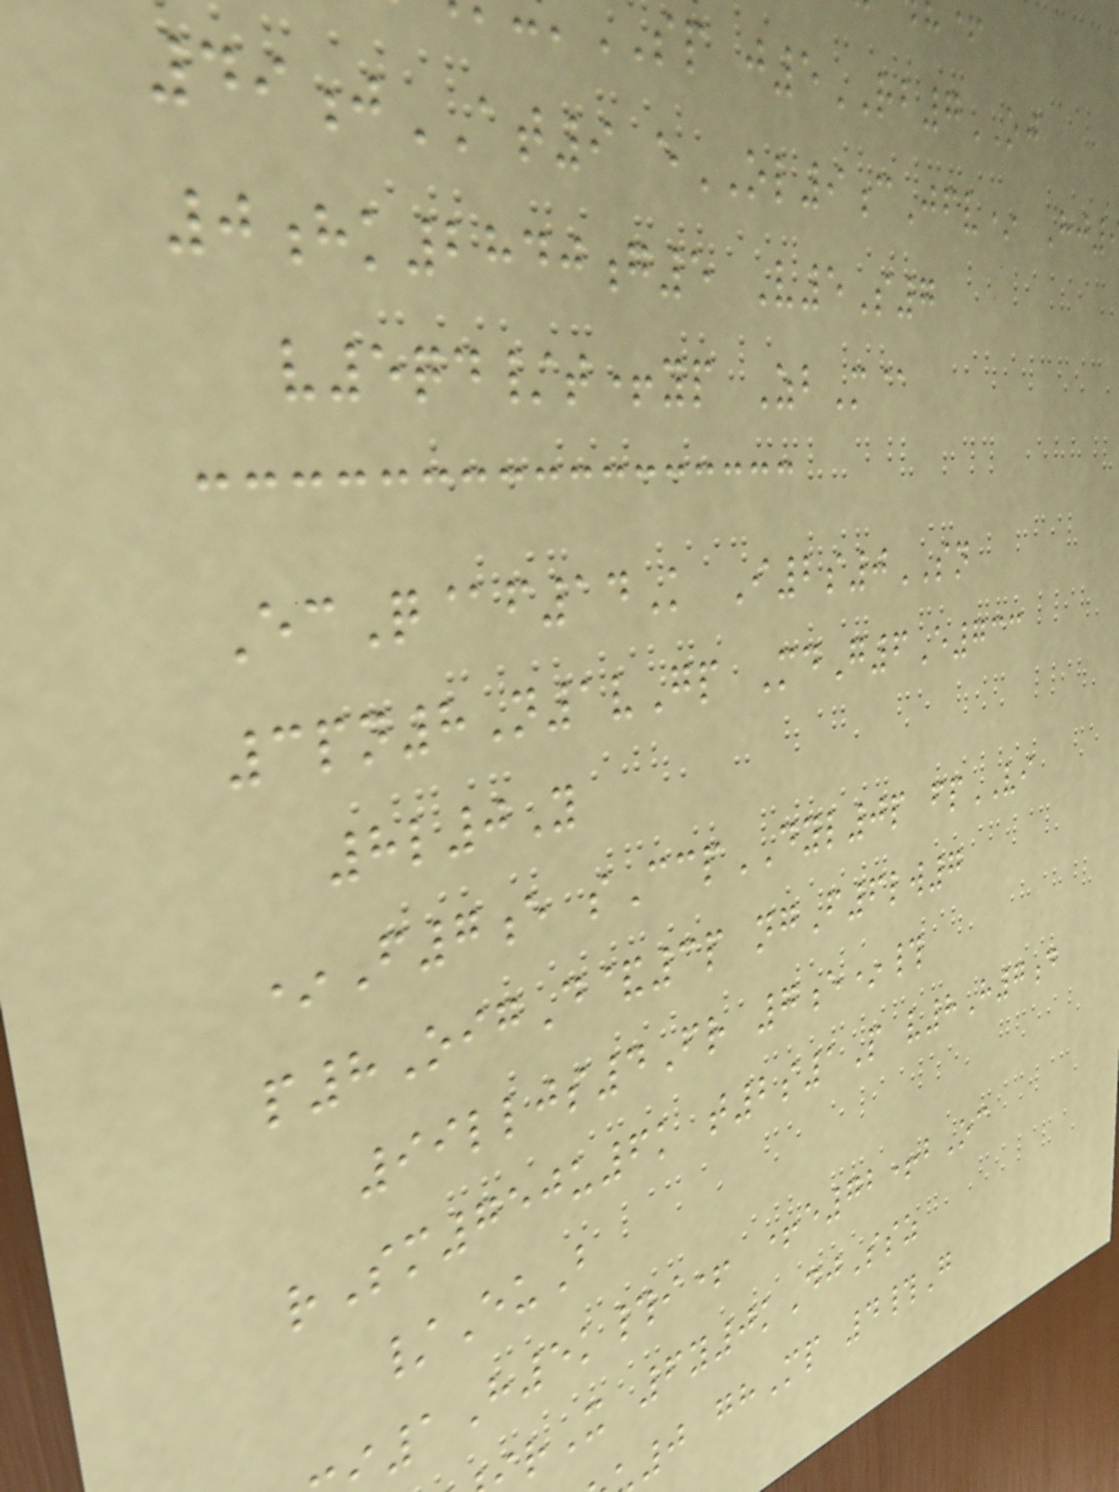sp j5RB7OJ
49jAT9 eOL9cJfv* Hj
0hk2840g5 V5S7
v5qd/t+yp ZbM@
EcQ@f14K I2s0SN
3pn8N1vGp MdG6E733
8l0Y
*F7e sCcpDYL0p fpVI
p8OigD&3p ngF6lw7
99lljs4Fr 7e*#
rSm750u6k t2s1P v8H7d
/EuB
1H5k#i+ +e72+bOc
rX 6y0kDjSsz
0 ghMp 4#G
